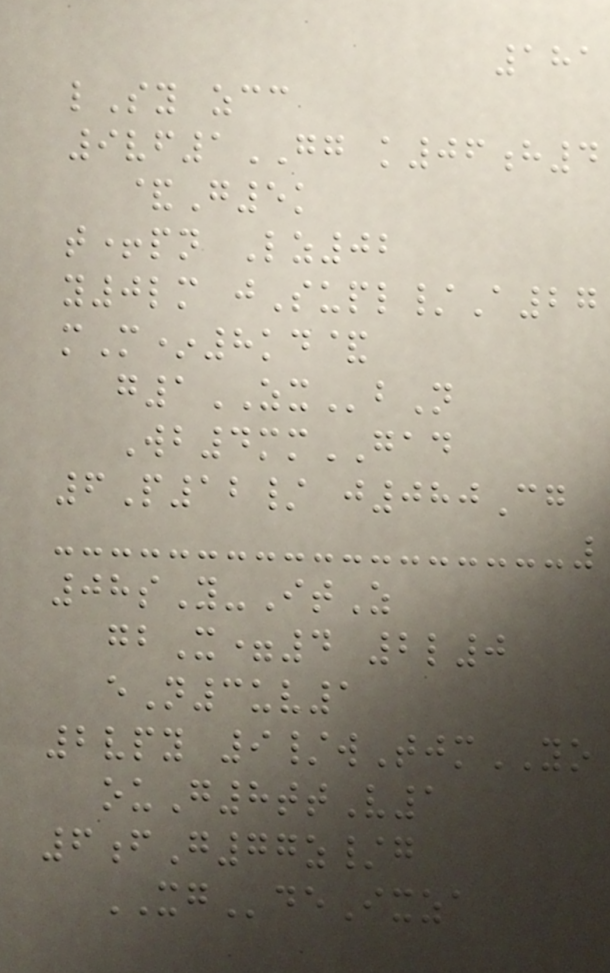181
lSy zcc
9vf1GG k06h4
&G5k
t+pn Lz02
y0lm jSupl/A27
mM*8kd&
g1ZXbN
Wb4mmGAD
6P12/ j080Cg
08sY-ItZ
gbX=4 2l0
eN3uv1
2vpy 9/wTjmYO
ouG8ttV1
6fG77z/g
XGdeIxza
